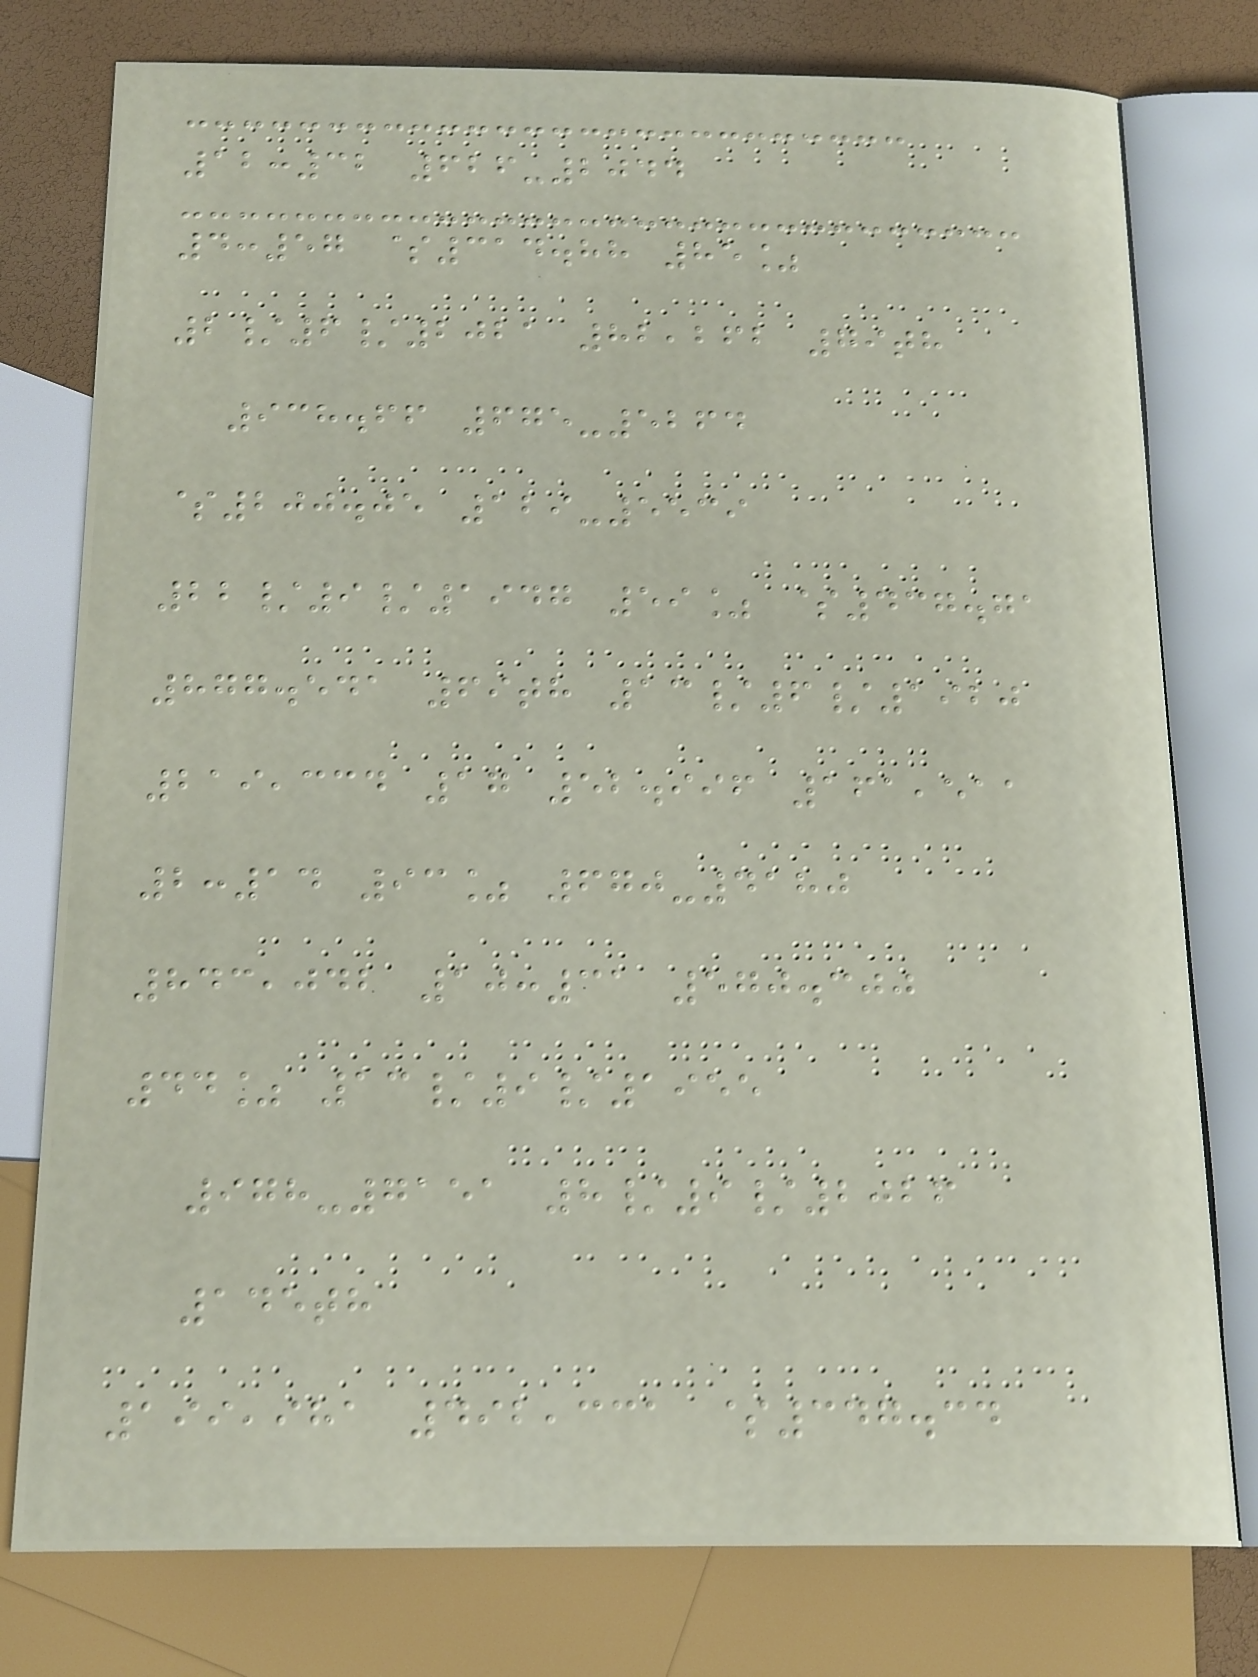12:32 626-2044
4:57 $314.88 85%
2/6/2021 82,262 79th
938.66 675-5264
$200.05 129-5539
22/9/1947 59% $437.71
877.541 69th 13/6/1920
219,334 17 52.996 161,511
2:14 93% 670-4180
843,042 10:31 570.300
44% 13/9/1955
978-7151 8/9/2026
145th
199,981 492,331 $347.34
